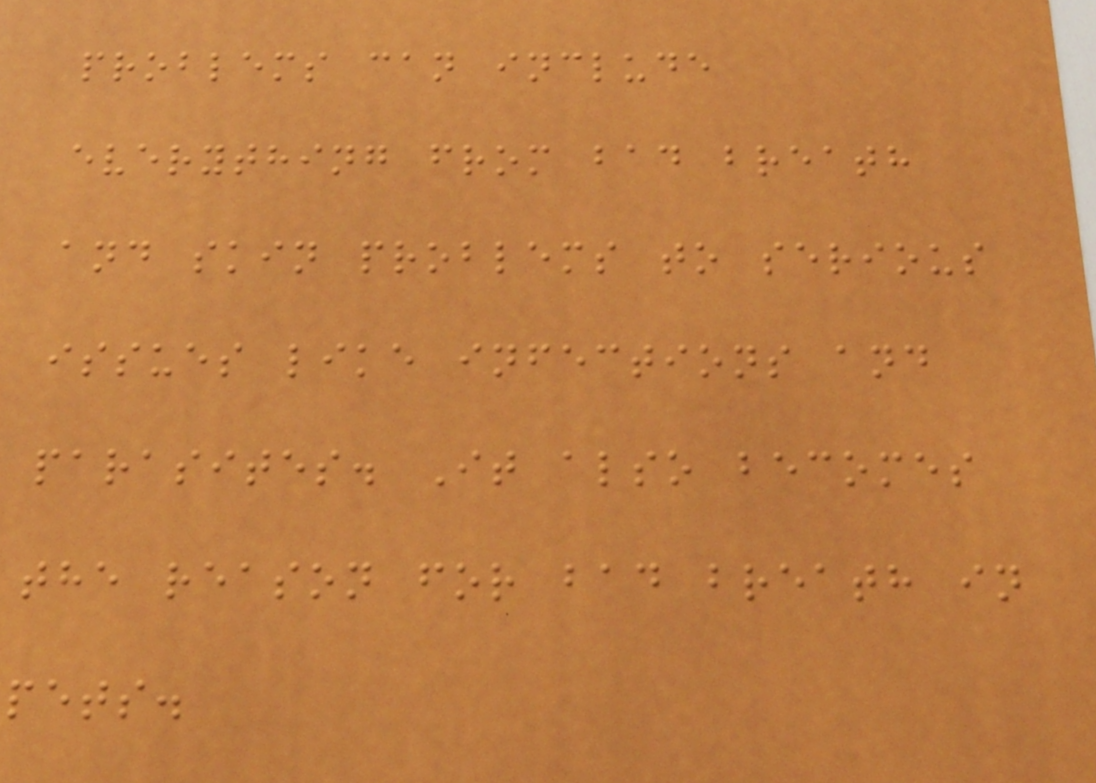problems can include
everything from bad breath
and skin problems to serious
issues like infections and
parasites. It also becomes
the reason for bad breath in
pets.
